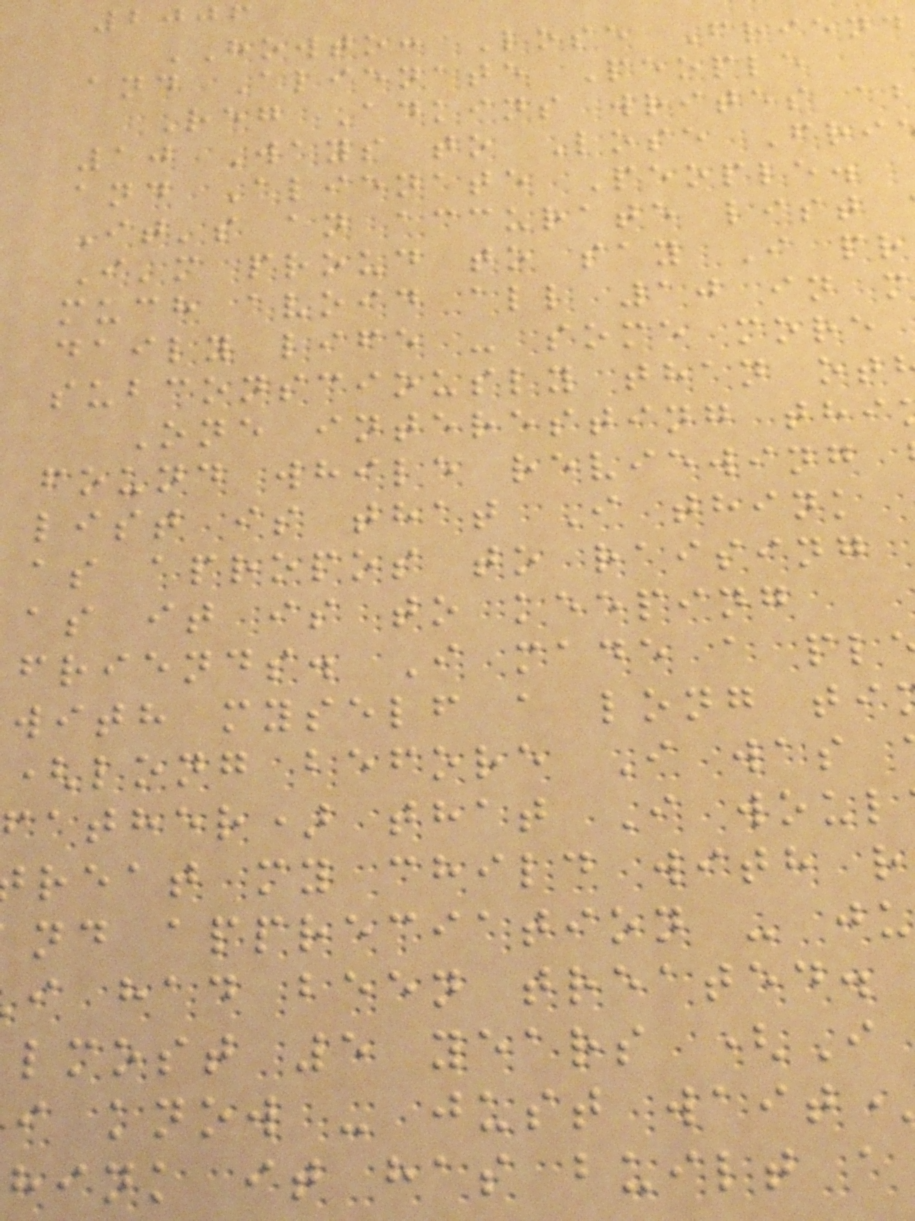2006
HOWTO: Lose Friend
and Alienate People
Reg Adkins writes a
10 Ways to Lose Fri
and Alienate People.
It's an accurate list
I'm proud to say I pr
much avoid all 10 in m
daily life - some more
subconsciously than ot
One interesting thi
found while reviewing
list is that I think
as apropos to raising
as it is to keeping
friends. I made a pl
with myself a long ti
(long before I was
father) that I woul
reat my child with r
nd appreciation - ju
i had been treated.
lmost 5 years (I
i know - just wait
hink it has built a
